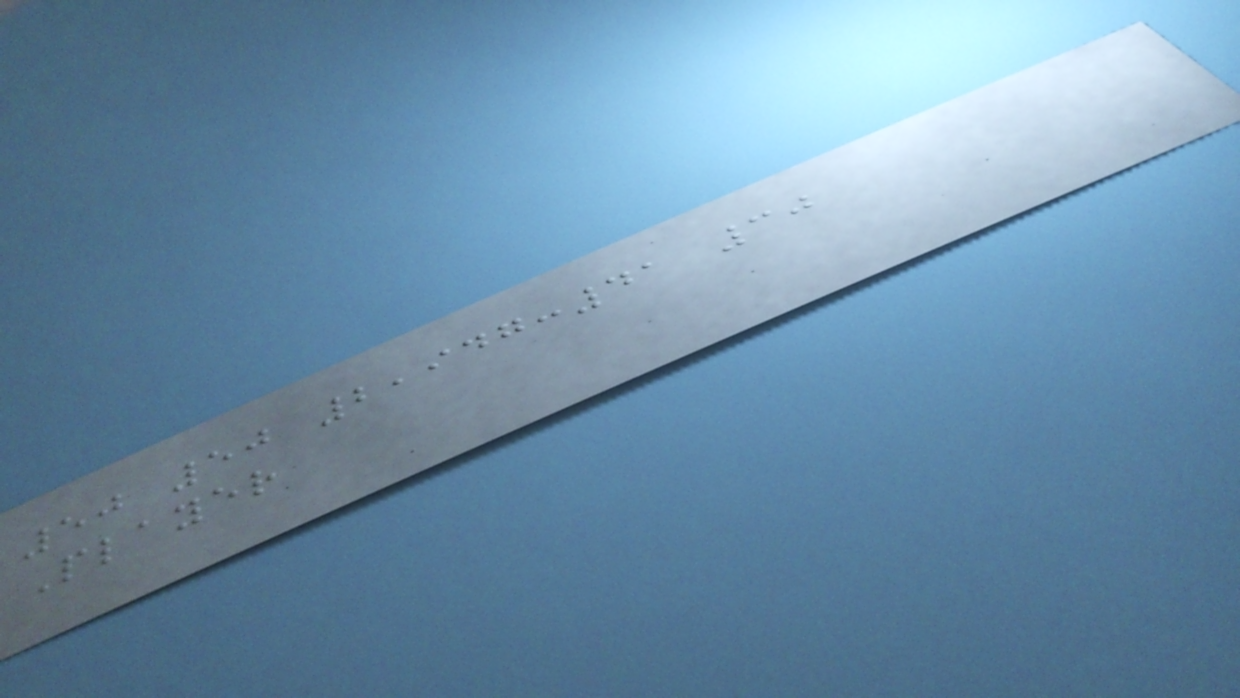50 50 2,947:41 30
Player
